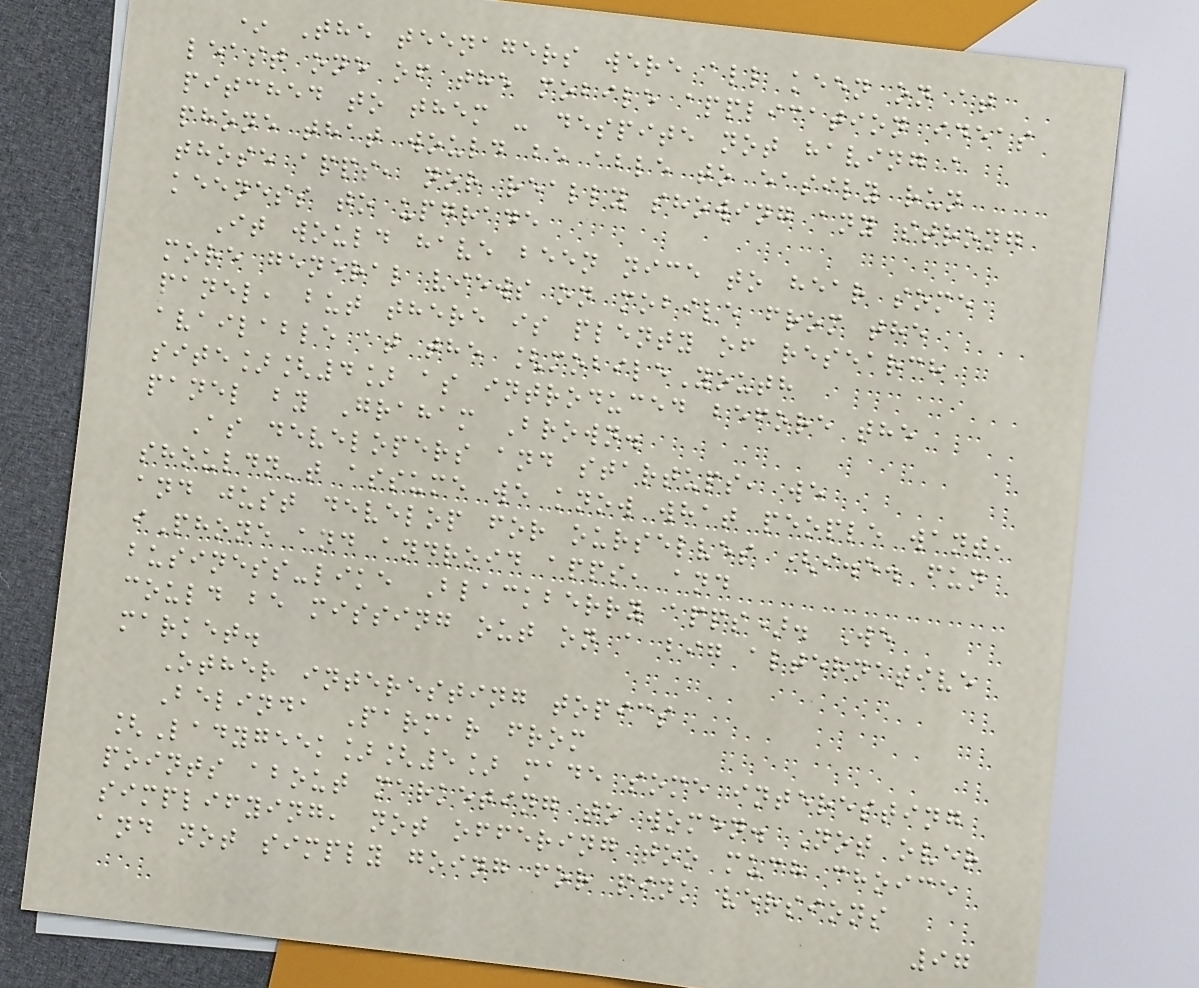* The teenagers were all keen on at
least one of the mobile application ideas
pitched to them - despite not having a
phone that would be able to easily run
those apps, nor really showing any strong
keeness to upgrade
It would have been nice to hear some
more general views on mobile from the
panel, but there is plenty of research
available at the [mobileYouth
site][4] as introduced before the
panel by Graham Brown.
As developers and startups, we
shouldn't assume we know what people want,
and just develop for ourselves (i.e. fun
iPhone and android apps, and
business-like Blackberry apps). We
could be missing out on a big alternative
market.
Other interesting topics
Belinda Parmar from
[Ladygeek][5] made some interesting
points about marketing to women. Not over
simplifying, not offering too much choice
and not simply going for pink versions
97
